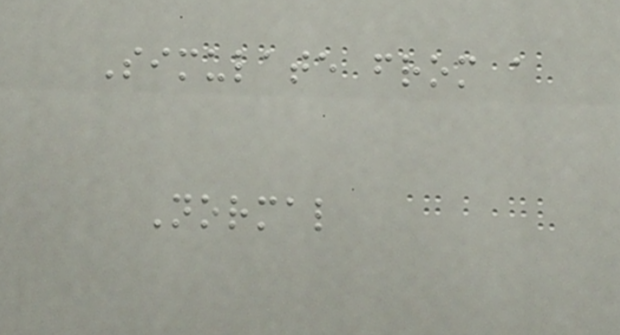Simulate from a
Normal
